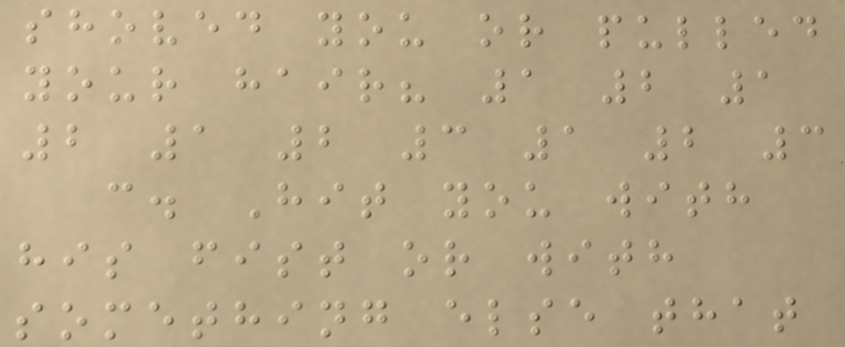shoved you or pulled
your hair? 1 2 1
2 1 2 3 1 2 3
c. Hit you with
his fist or with
something else that
